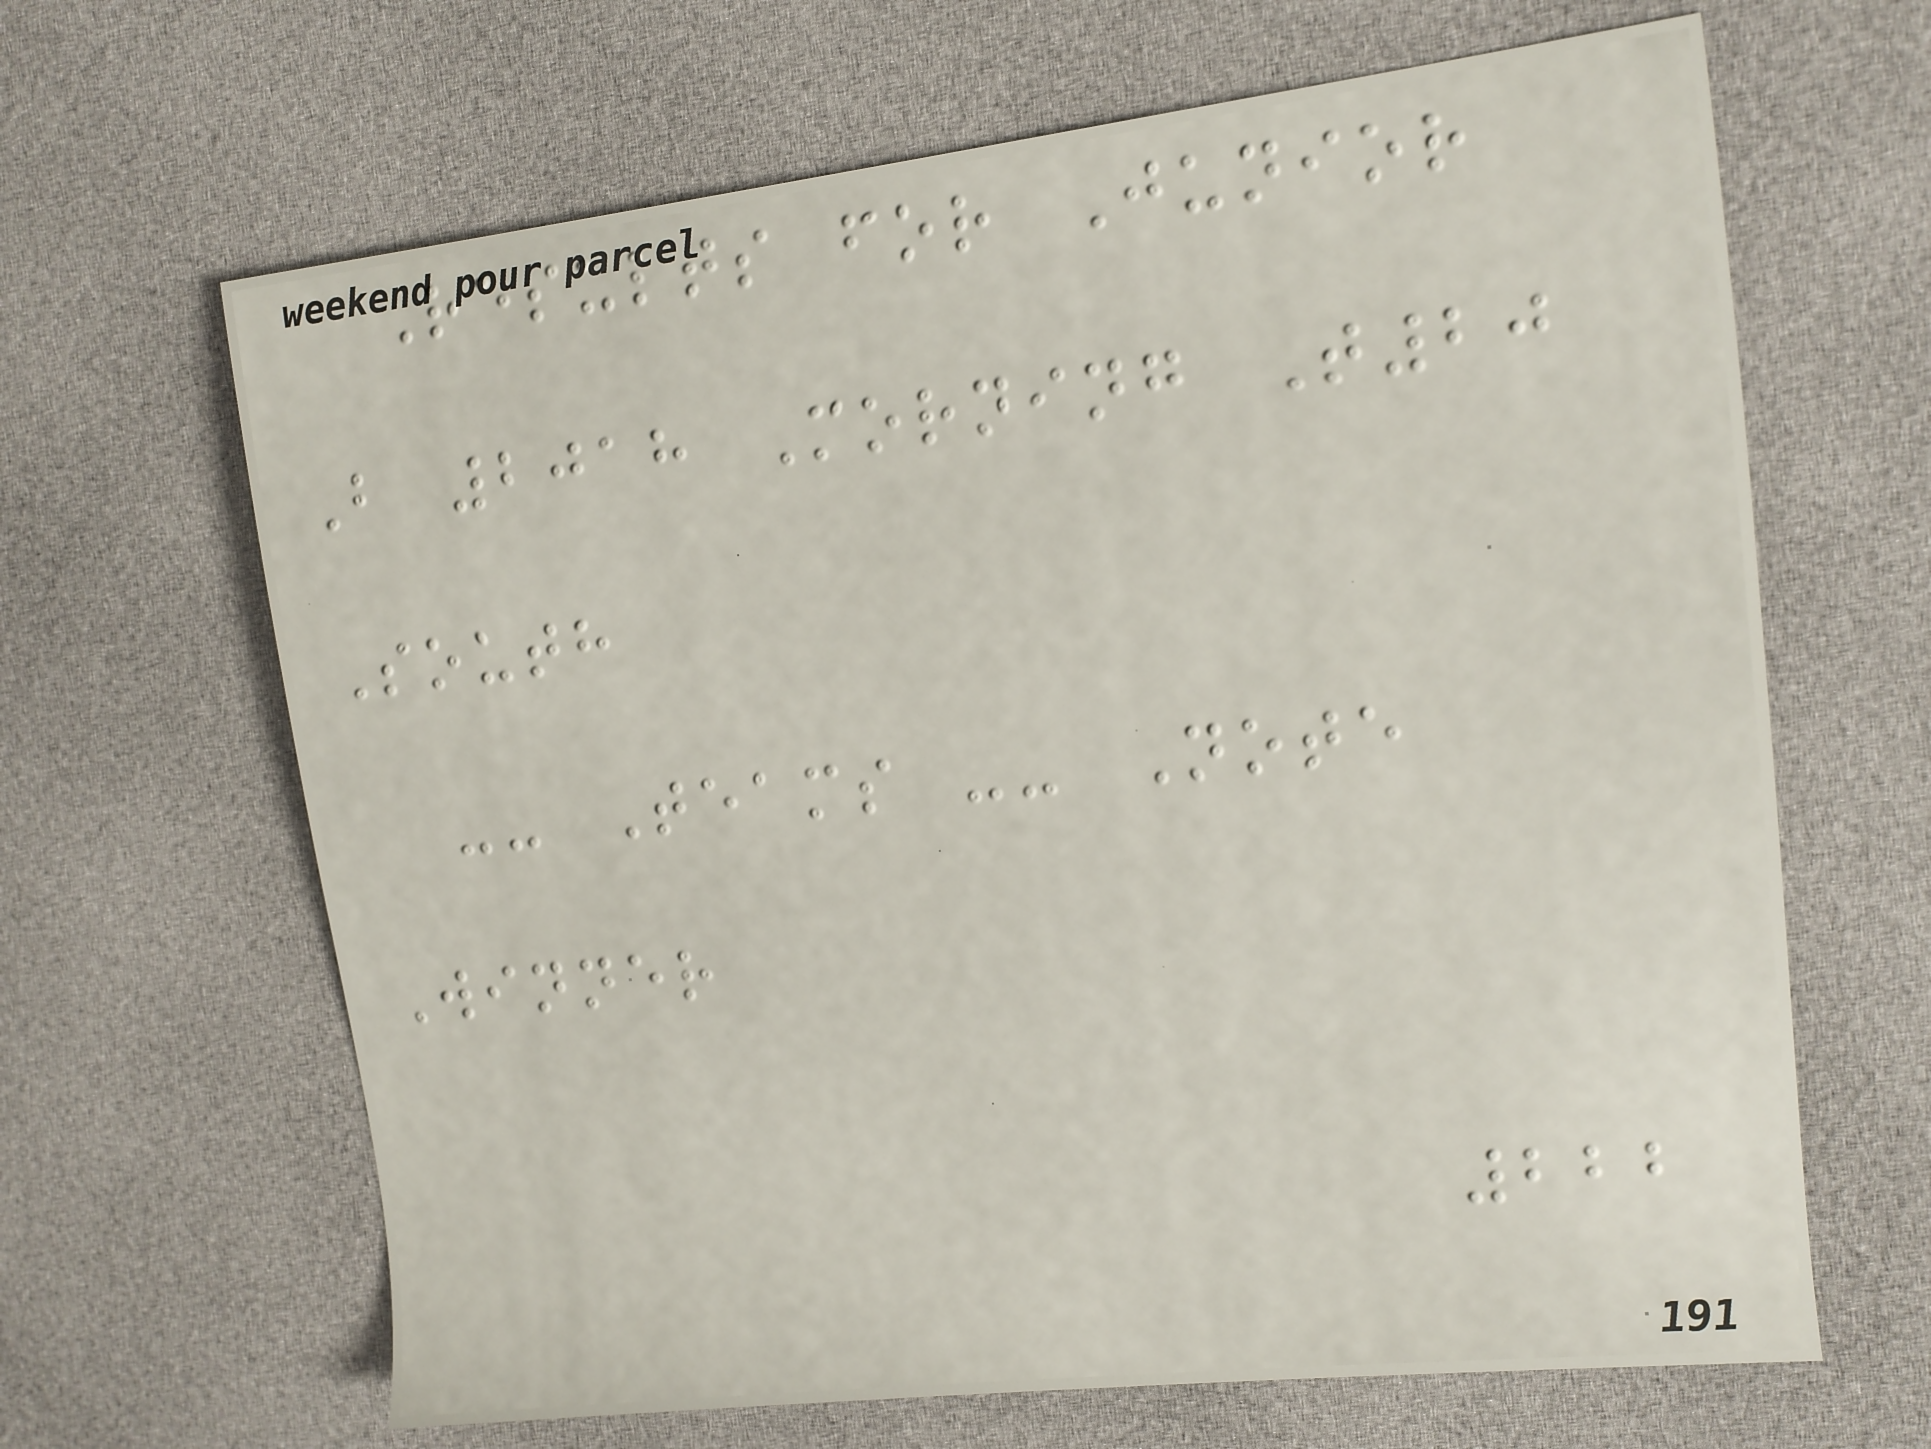Results for Junior
B 2018 Morning T20
South
-- Teams -- Note
Winner
222
